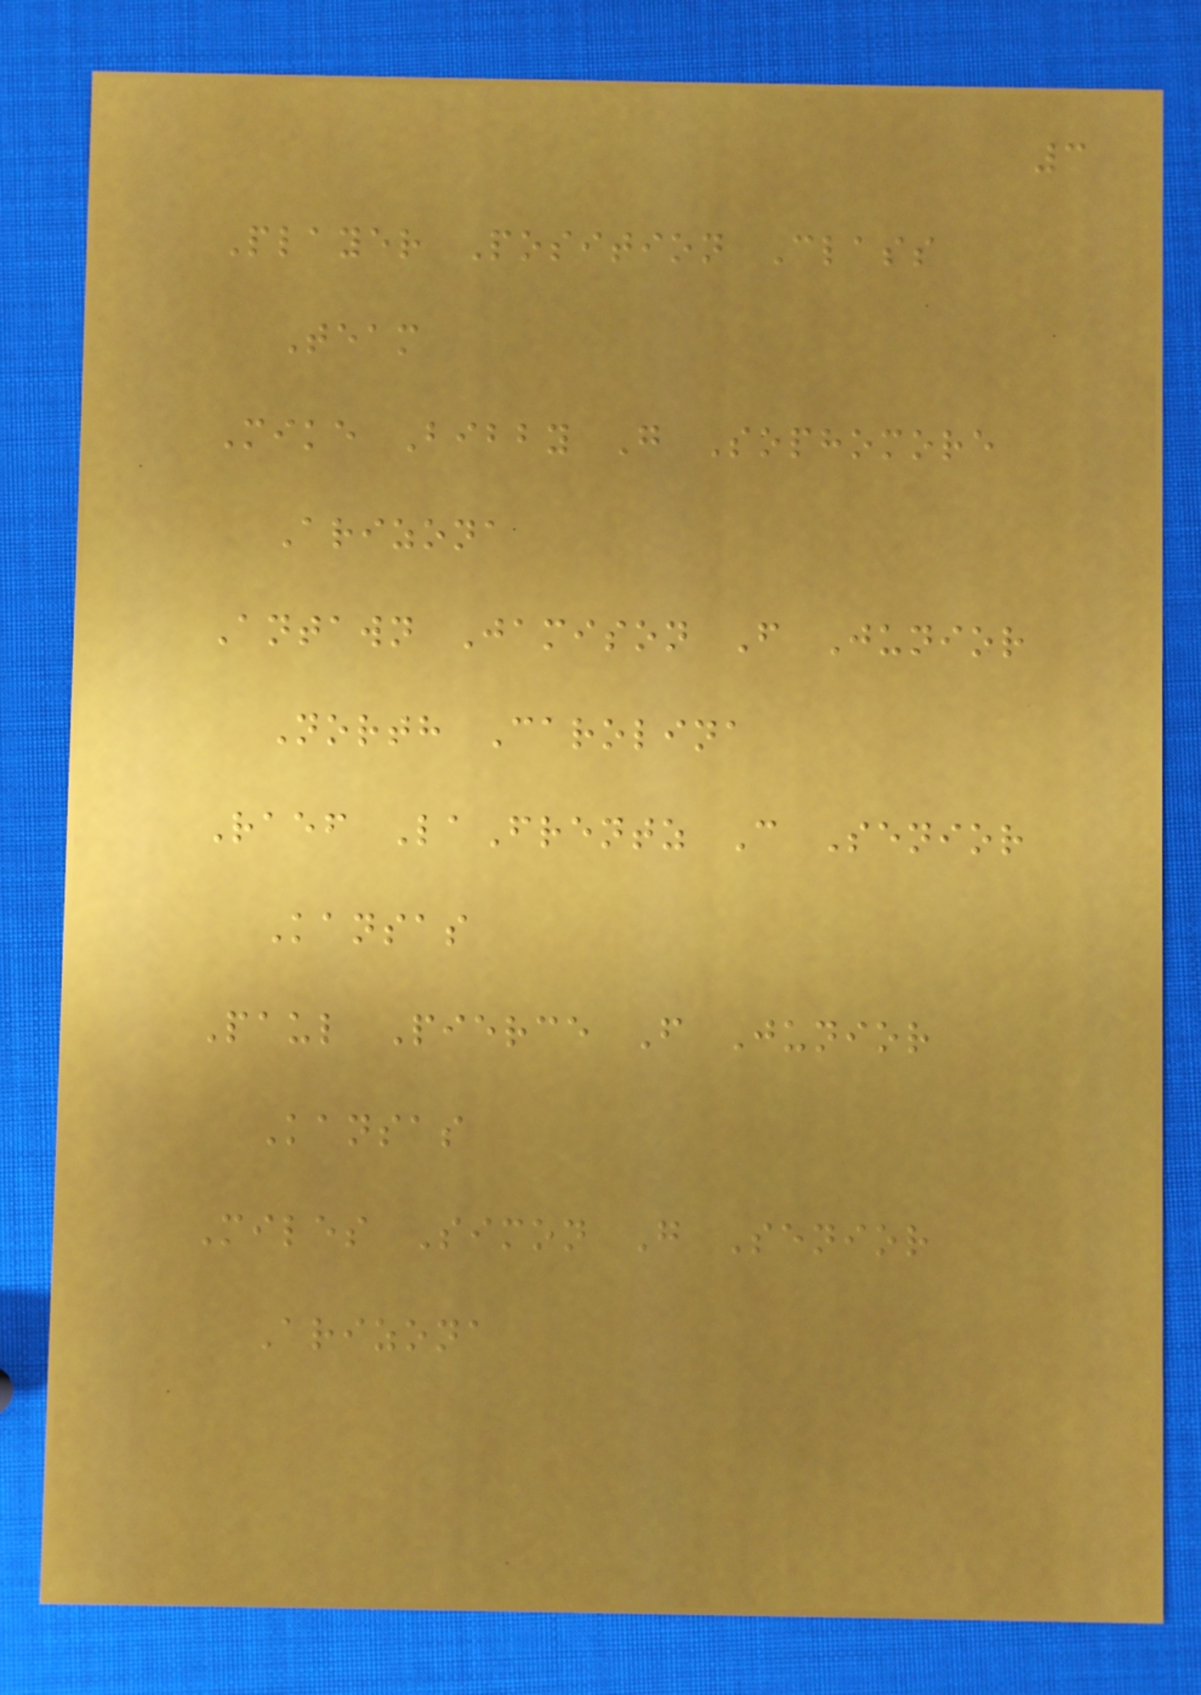3
Player Position Class
Team
Mike Bibby G Sophomore
Arizona
Antawn Jamison F Junior
North Carolina
Raef LaFrentz C Senior
Kansas
Paul Pierce F Junior
Kansas
Miles Simon G Senior
Arizona
